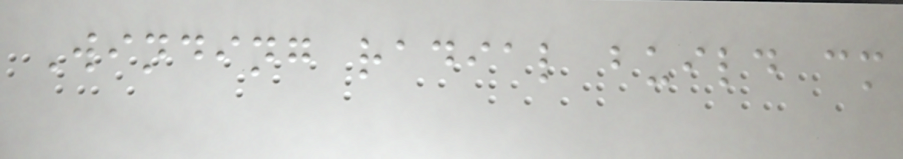Winding radial build cm
